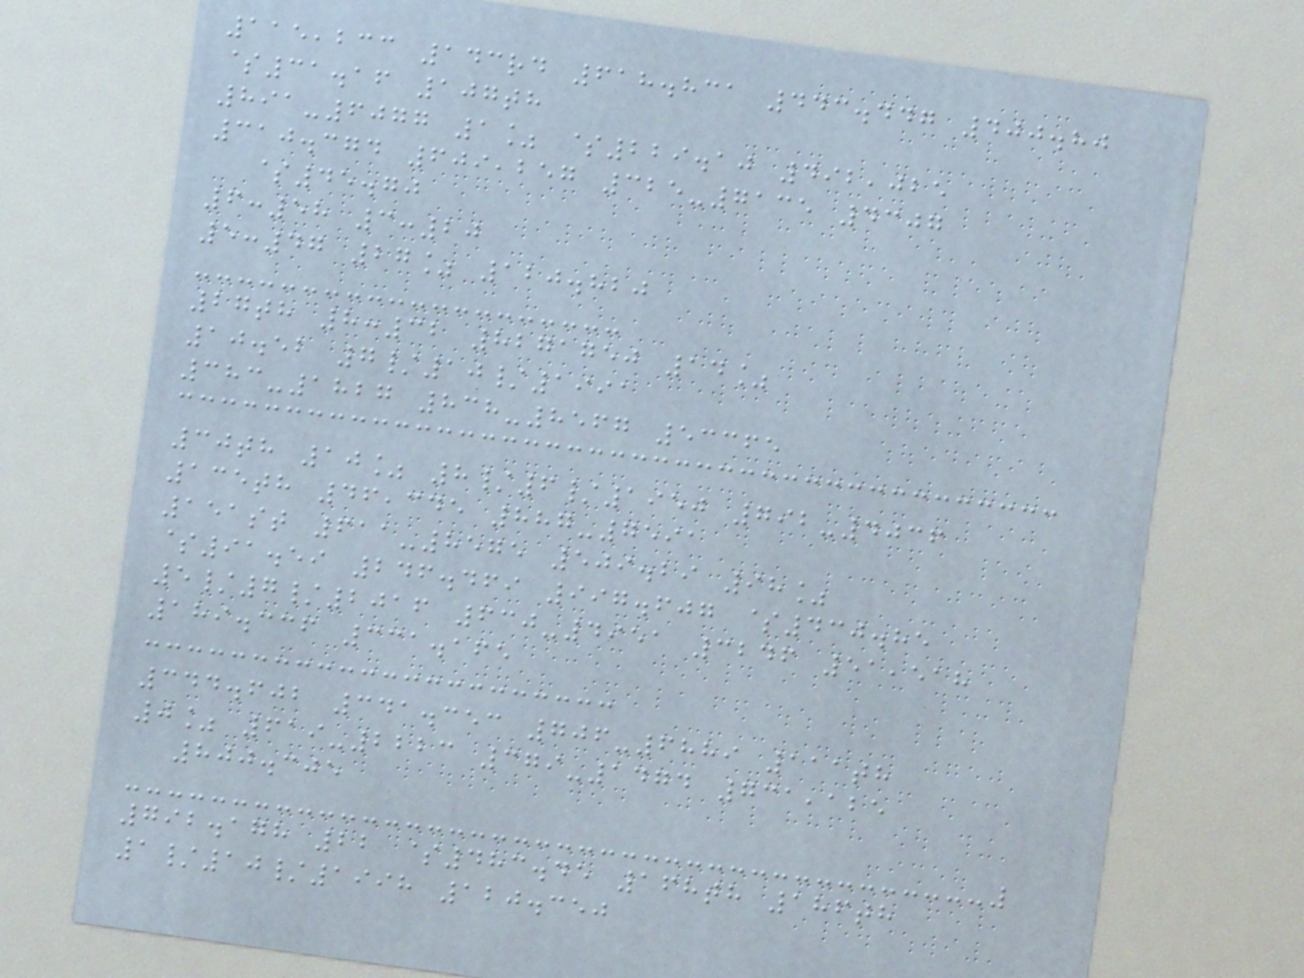115,233 143rd 618.831 443.447 400.80
$31.16 107th
891-6077 1% $229.10 492,025
310.374 609,257 325-7135 4307
$45.70
6:58 3:20
5:47 27% 120.820
27th 8:32 8271750 14%
10.52 7/10/1991
383-1827 838-8567 53365
30th 10% 8/6/1950 792-4036
135th 46,345 887-7591
151st 611-8575 509.29 98%
$91.59 246.469 997.607 $430.85
5/7/2016 630-4951 3246 51,518
189.336 331.165
344.602 341.353 706-6889 111th
0% 619-2223 379-1474 731,125
800.305
792.178 22 $483.45 168th 186th
1/10/1998 120.350
